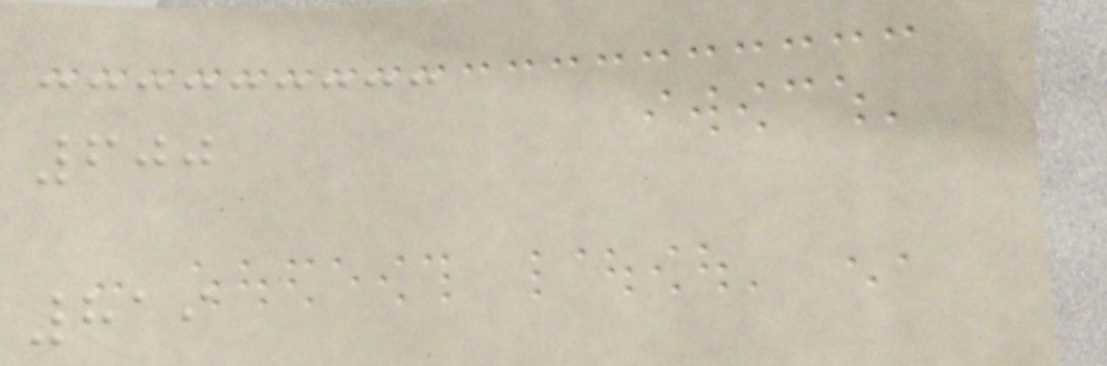600
819
